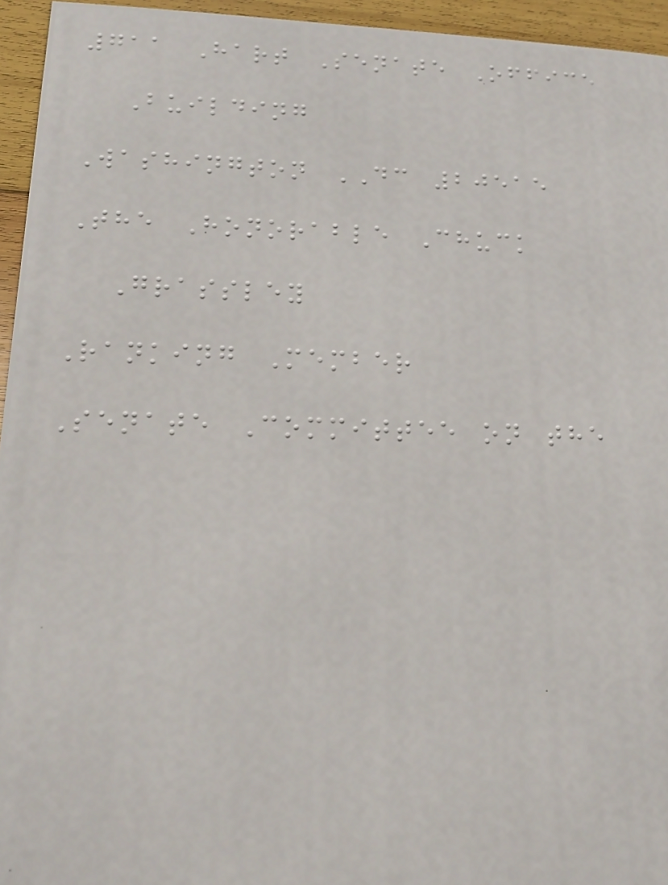711 Hart Senate Office
Building
Washington DC 20515
The Honorable Chuck
Grassley
Ranking Member
Senate Committee on the
